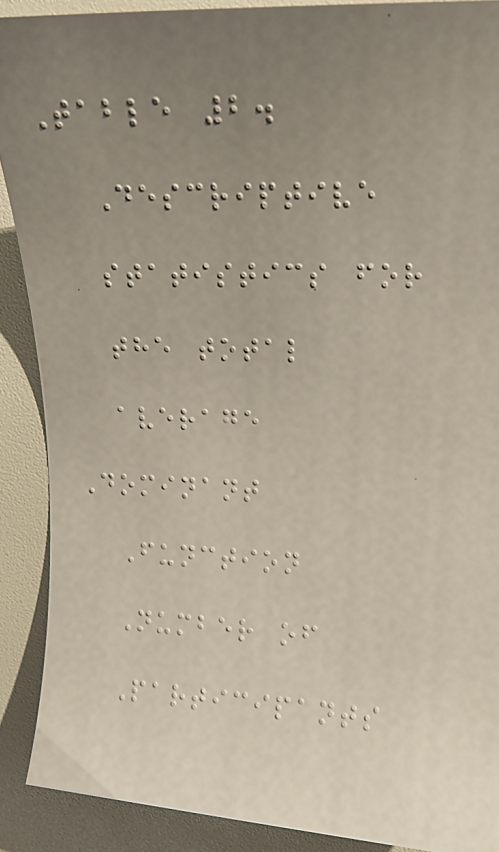Table 2.
Descriptive
statistics for
the total
average
Dominant
Function
Number of
Participants
